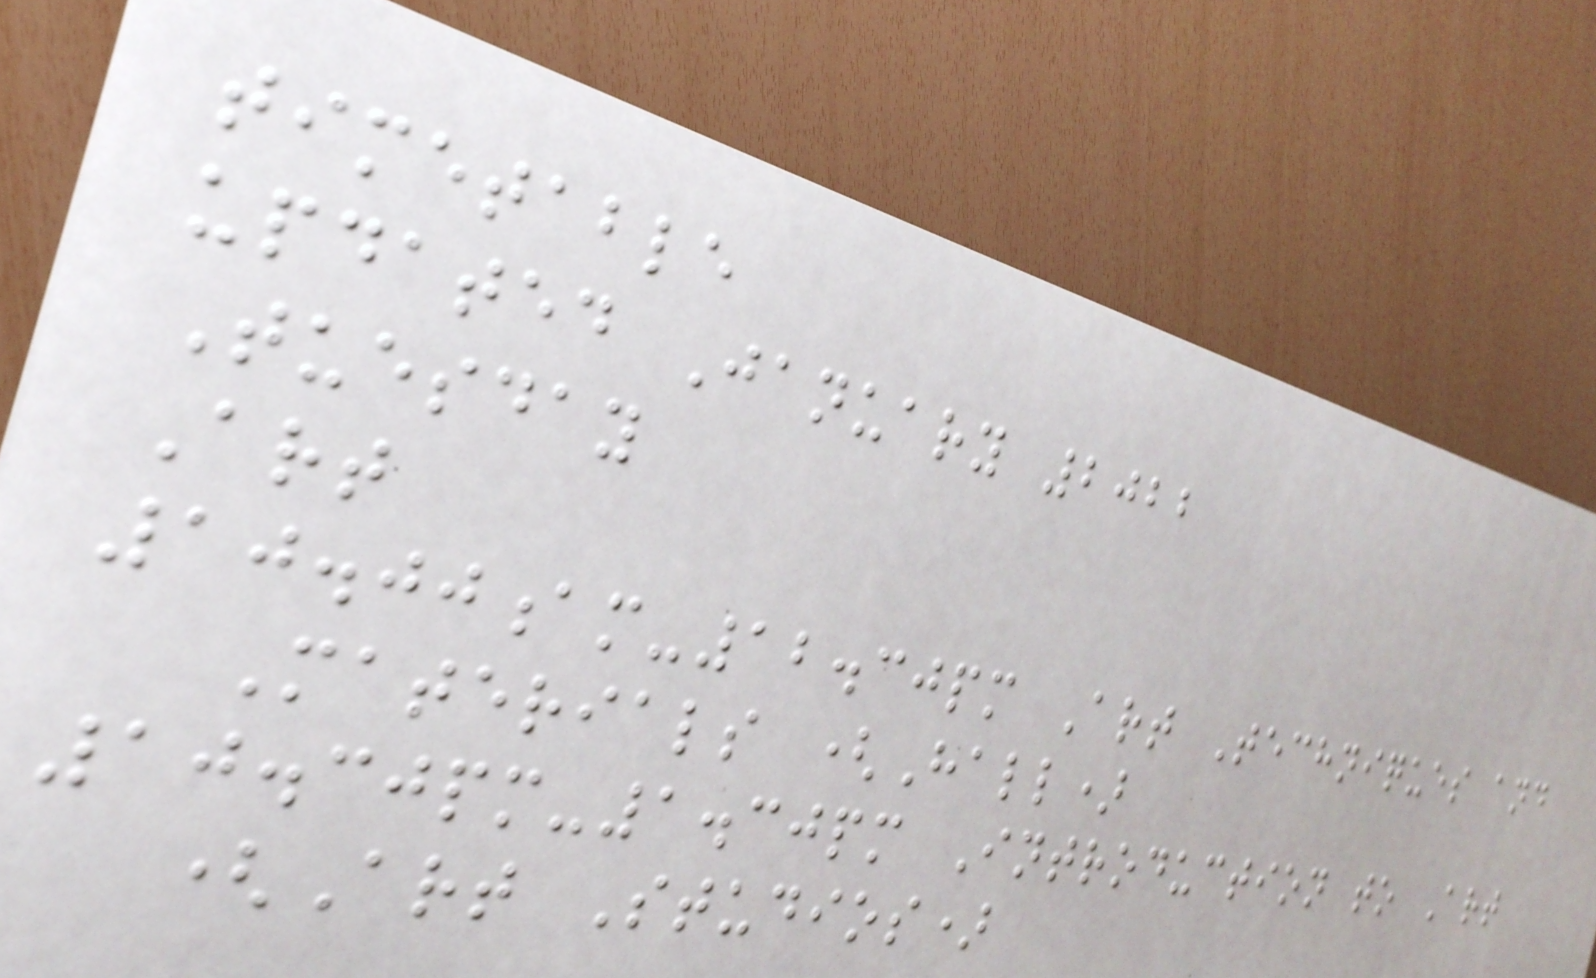timetable
updated January 2022
Tuesday
Art
10.00am-12.30pm Art Techniques and
Materials (Hall)
10.30pm-1.30pm Introduction to Art
(Art Studios)
